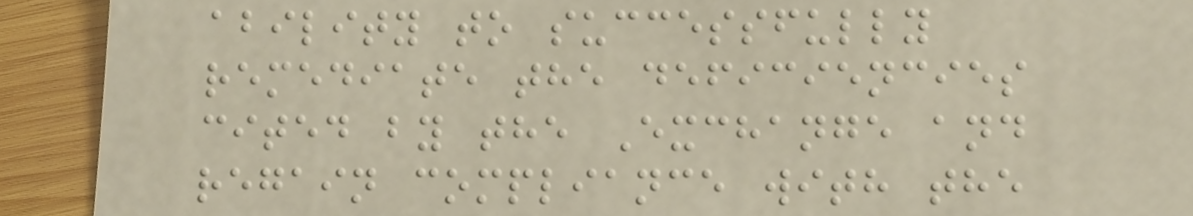ability to successfully
remediate the deficiencies
cited by the Exchange and
regain compliance with the
